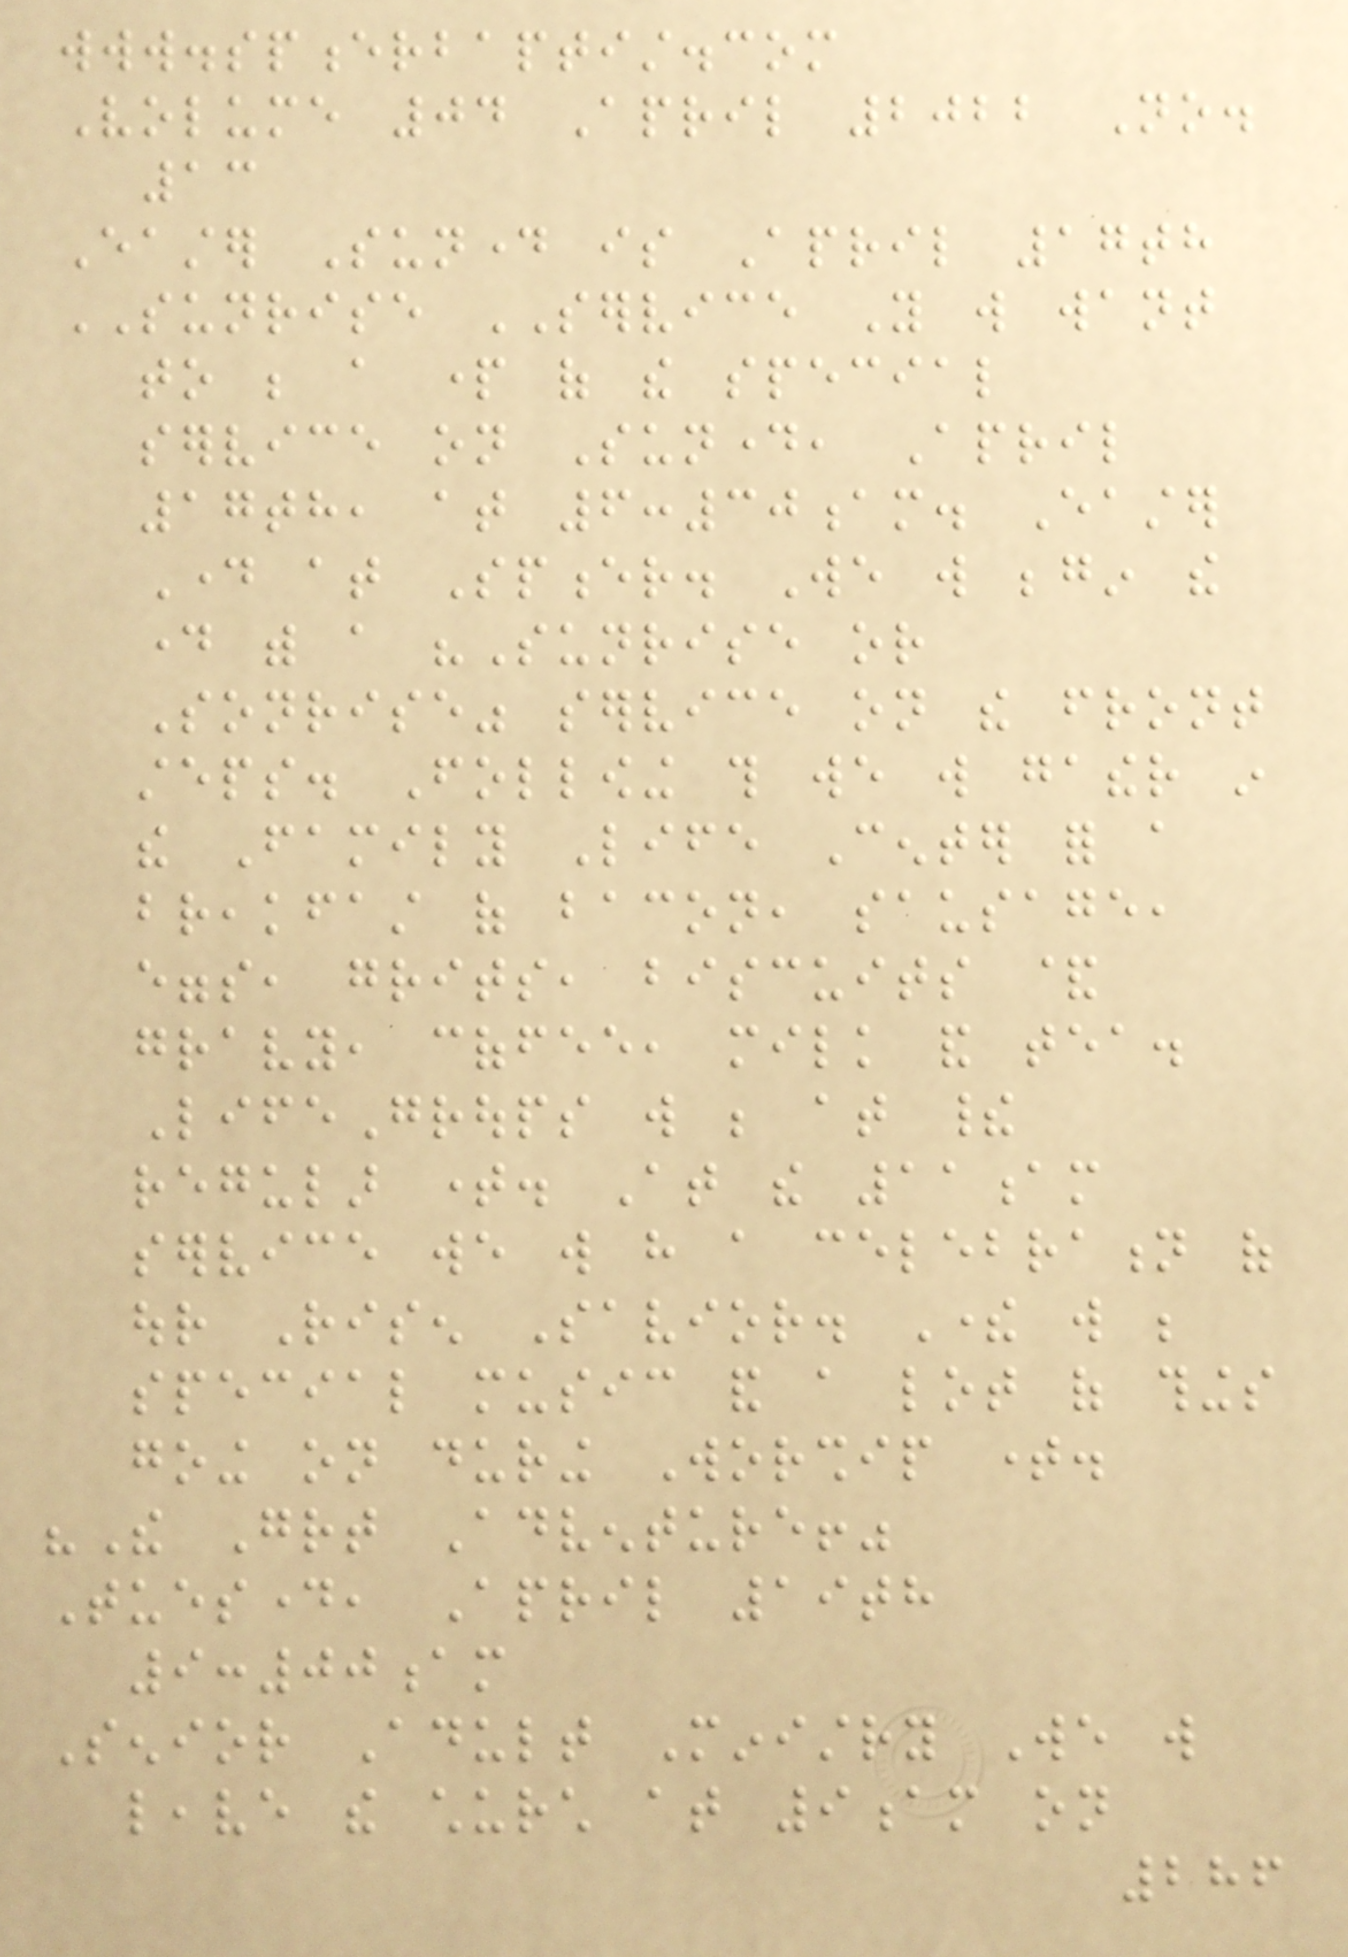www.spencerbaptist.com
Volume 04 April 2022 No.
13
Easter Sunday is April 17th
SUNRISE SERVICE You will want
to be a part of the special
service on Sunday, April
17th, at 6:30am. Easter
Day at Spencer. We will begin the
day with a "Sunrise or
Sonrise" service on the front
steps. Following this we will gather in
the Family Life Center for a
breakfast of bacon, sausage,
eggs, grits, biscuits &
gravy, coffee, milk and tea.
LifeGroups will be at their
regular time. At the 11am
service we will have a celebration of
our Risen Savior. There will be
special music and a lot of things
going on during Worship time.
"The Great Adventure!"
Tuesday, April 19th
9:00am
Senior Adult Ministry We will
leave the church at 9am on
286
